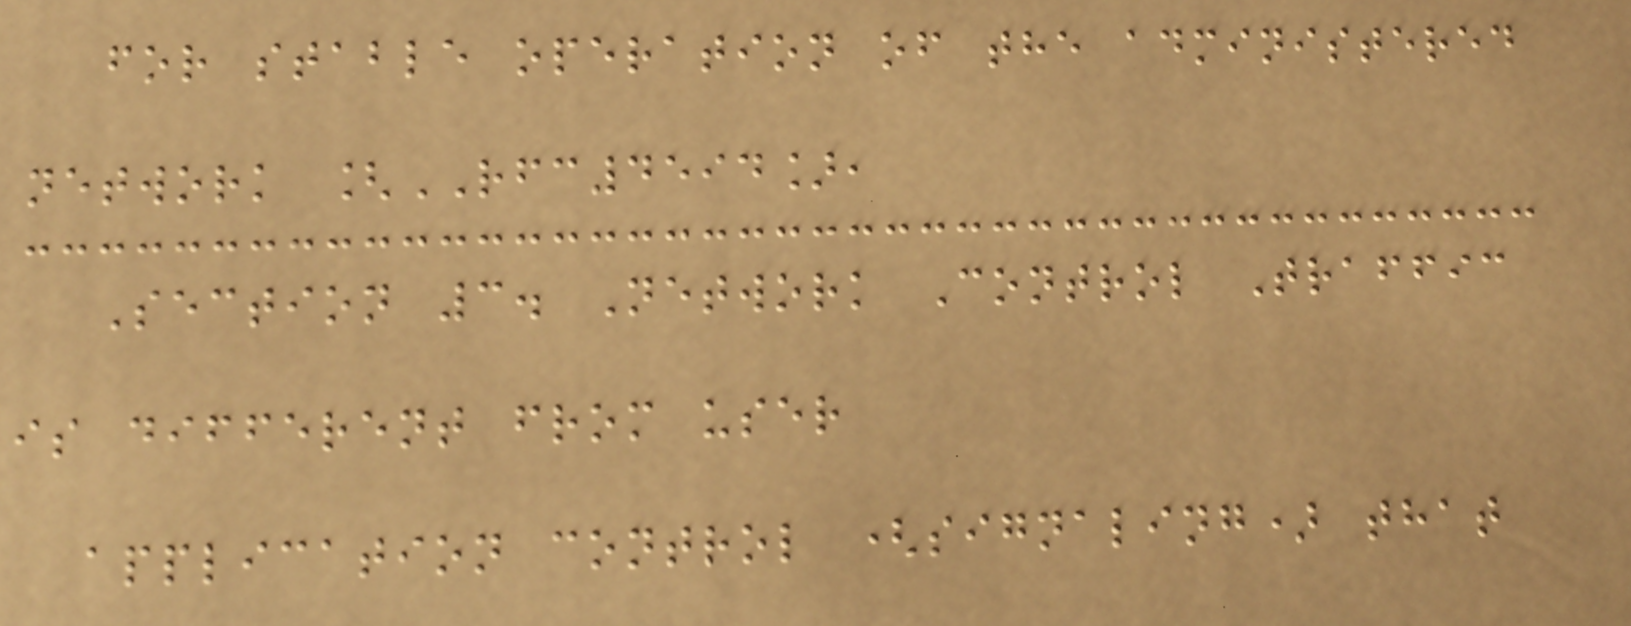for stable operation of the administered
network [RFC4594],
Section 3. Network Control Traffic
is different from user
application control (signaling) that
